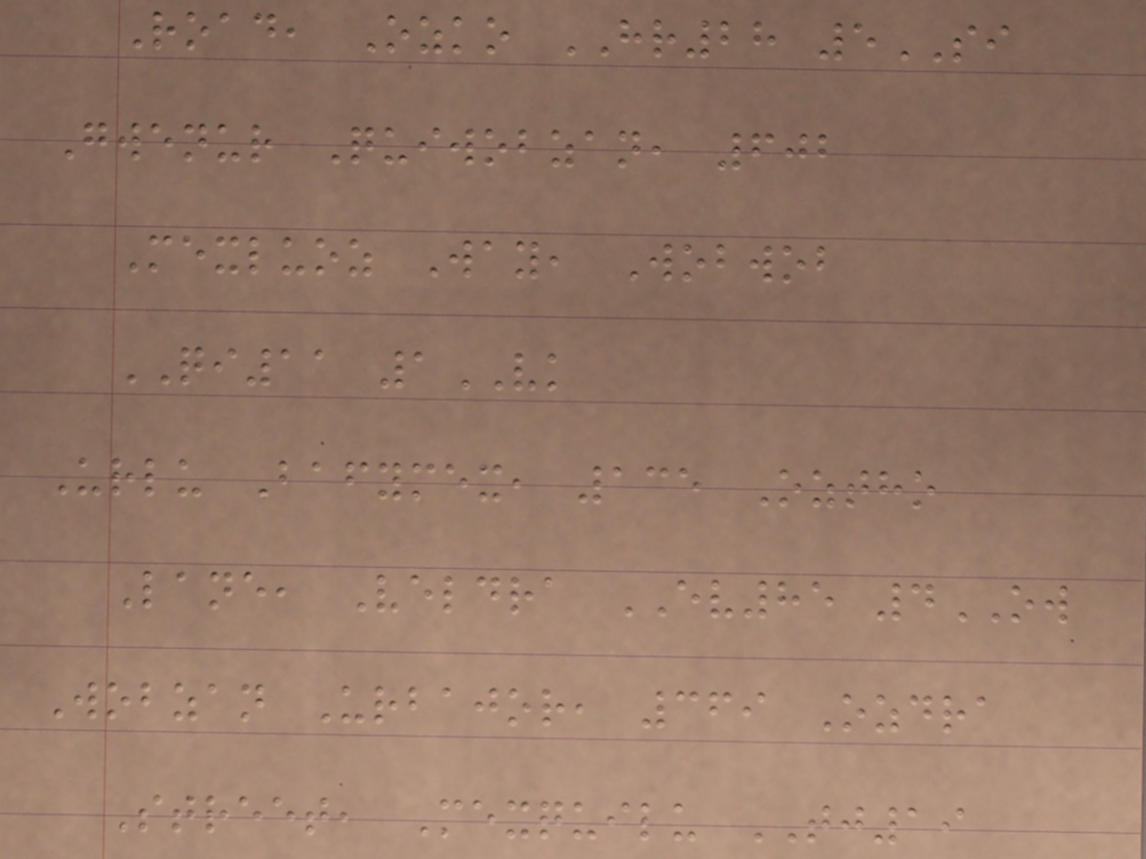Road, Ozko HR28 5SI
Gwenur Quiwobzan, 602
Mexluoz Way, Wobwob
QI11 1VK
Urlu Bafymex, 135 Oztho
Lane, Veldra EV85 4OW
Wobzan Urbajor, 369 Ozdra
Street, Mexquilu TJ19
